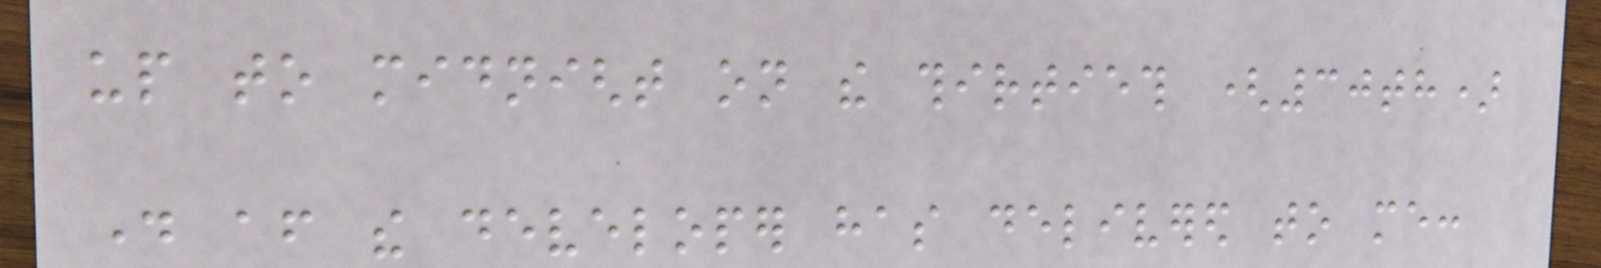up to midnight on the thirtieth (30th)
day after the developer has delivered to me:
